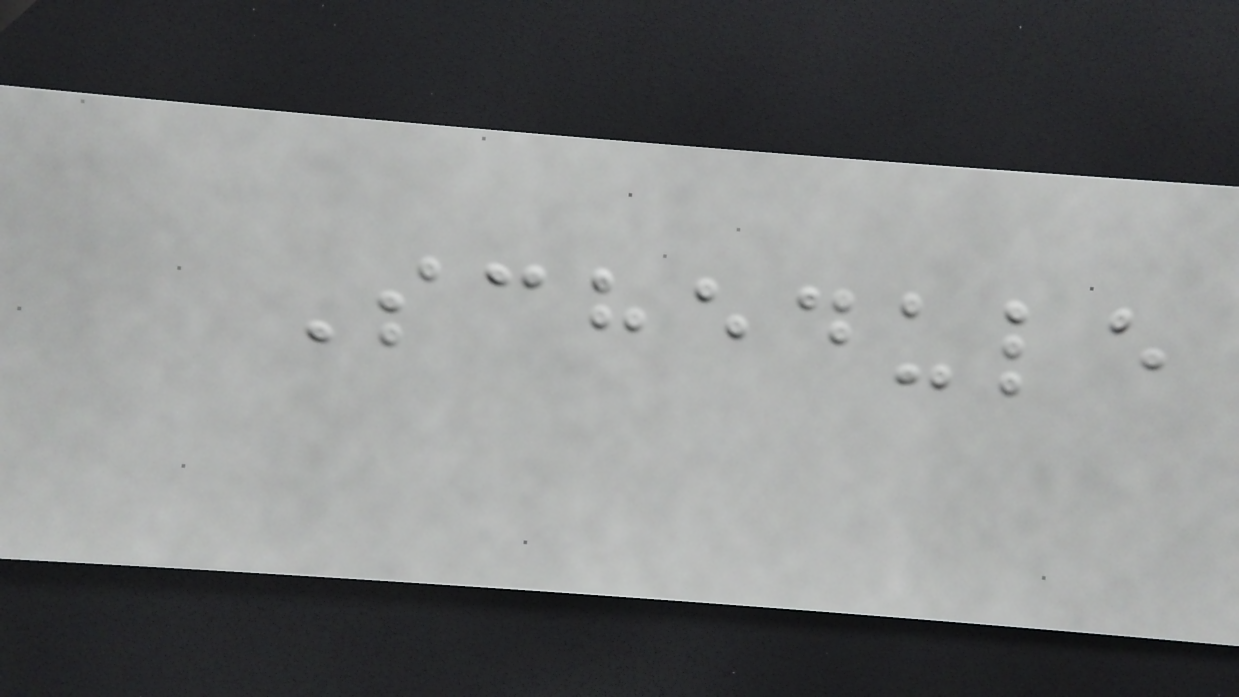Schedule
